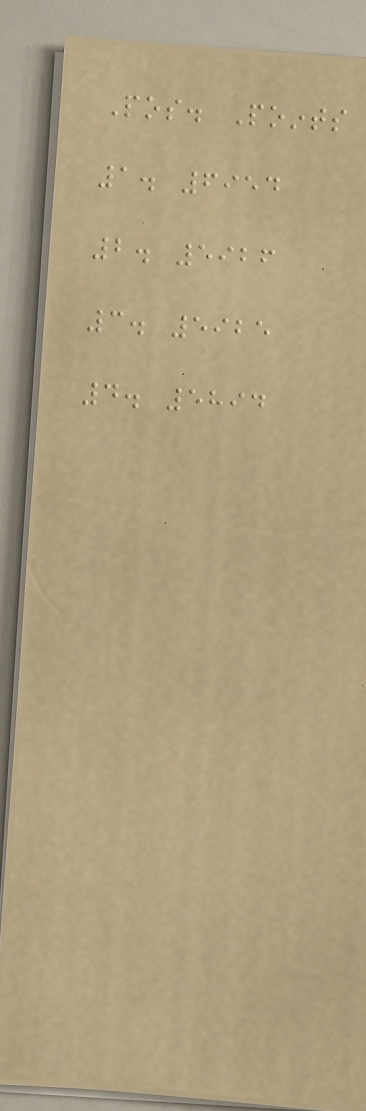Pos. Points
1. 6954
2. 5926
3. 5925
4. 5894
